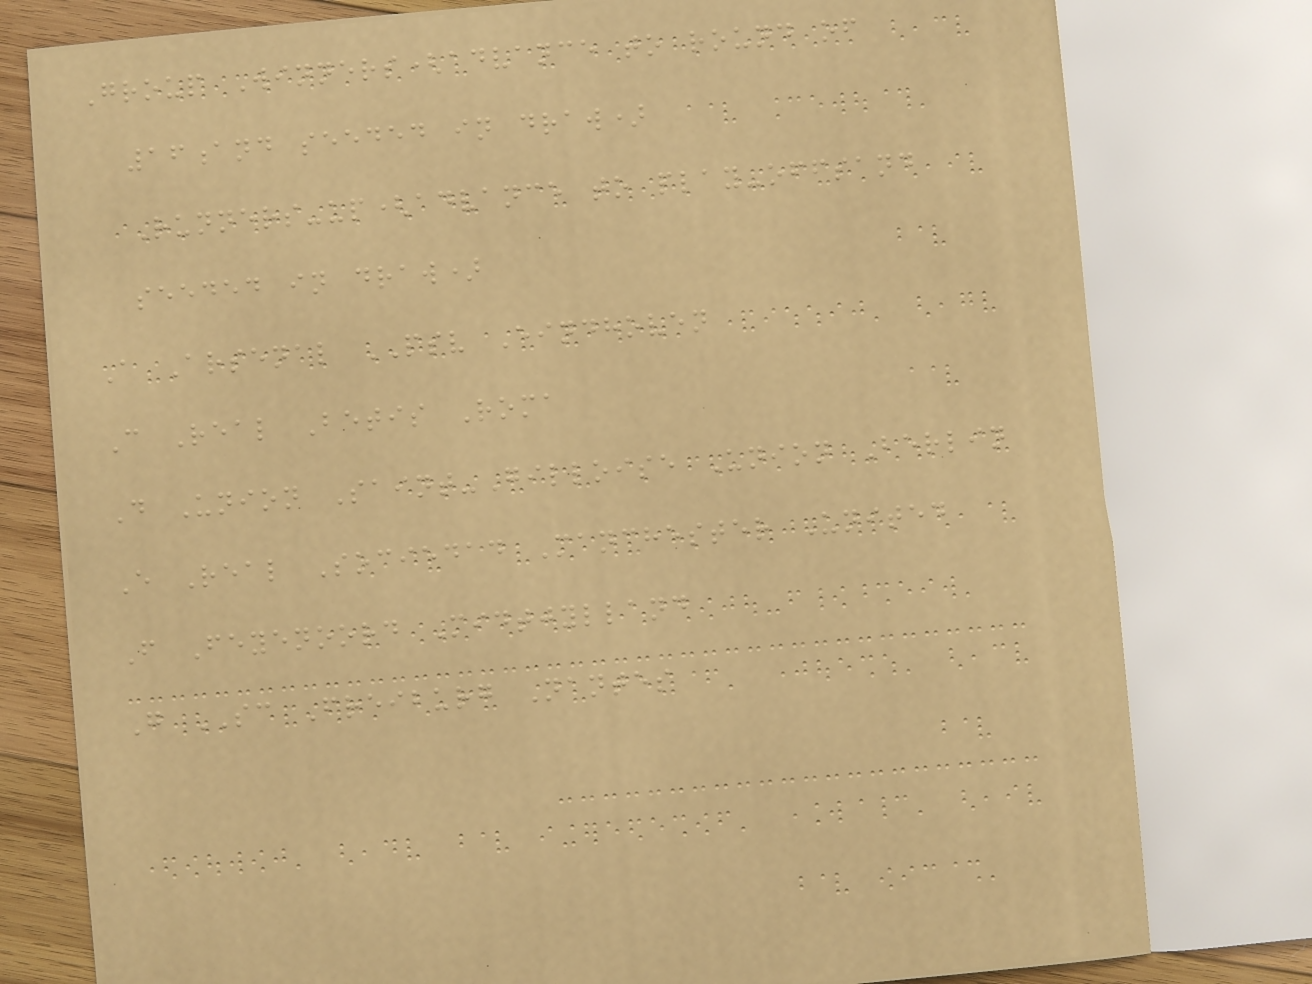Group Winners(advance to round of
16and seeded in draw)
Runners-up(advance to play-offsand
seeded in draw)
A Arsenal PSV Eindhoven
C Real Betis Roma
D Union Saint-Gilloise Union Berlin
E Real Sociedad Manchester United
F Feyenoord Midtjylland
G SC Freiburg Nantes
